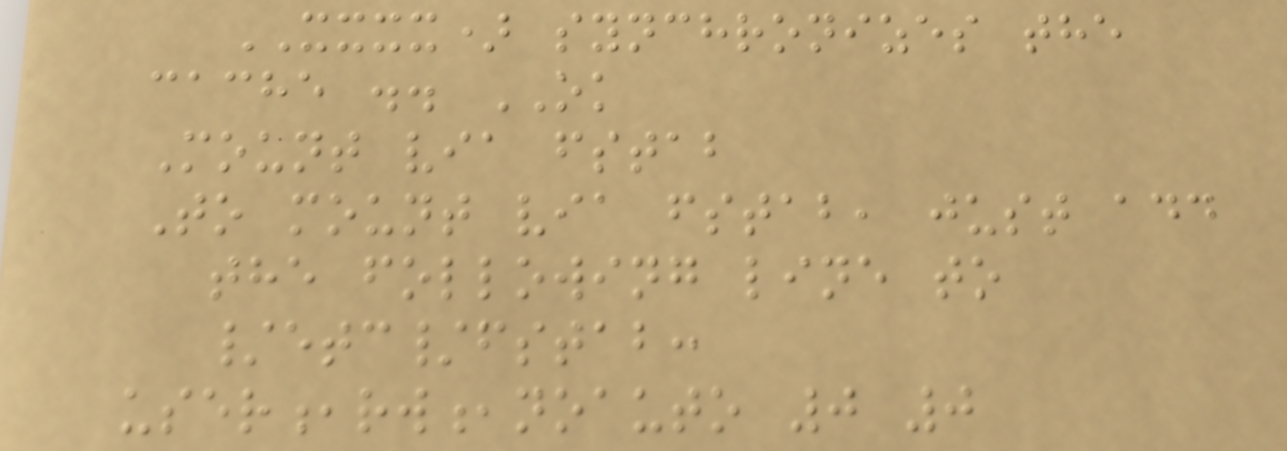XXXX) synchronizes the
cache .. OK
Mount via fstab
To mount via fstab, just add
the following line to
/etc/fstab:
user,rw,noauto 0 0
